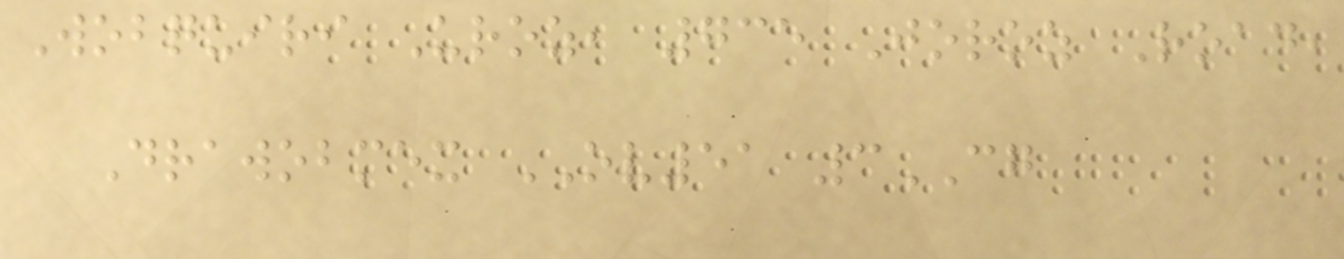Wobquiri Uroz, 735 Joroz Road,
Drawobmex OV51 3CG
